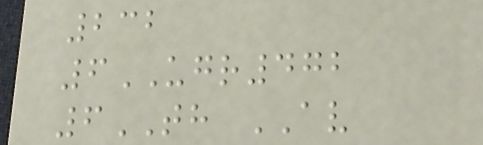232
6UGR472
6TH AV
